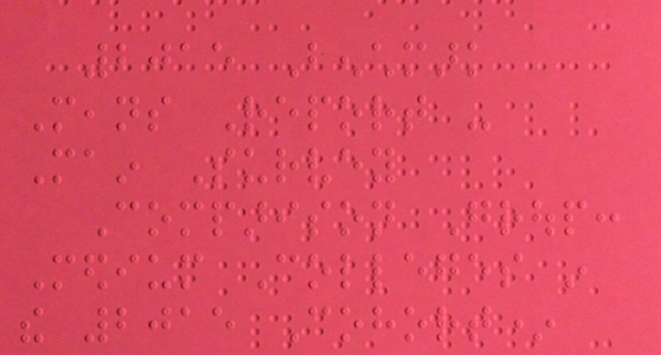2015 Benchmark
Means Report -
Main Survey
Comparison Group:
Medium Colleges in
the 2015 Cohort*
